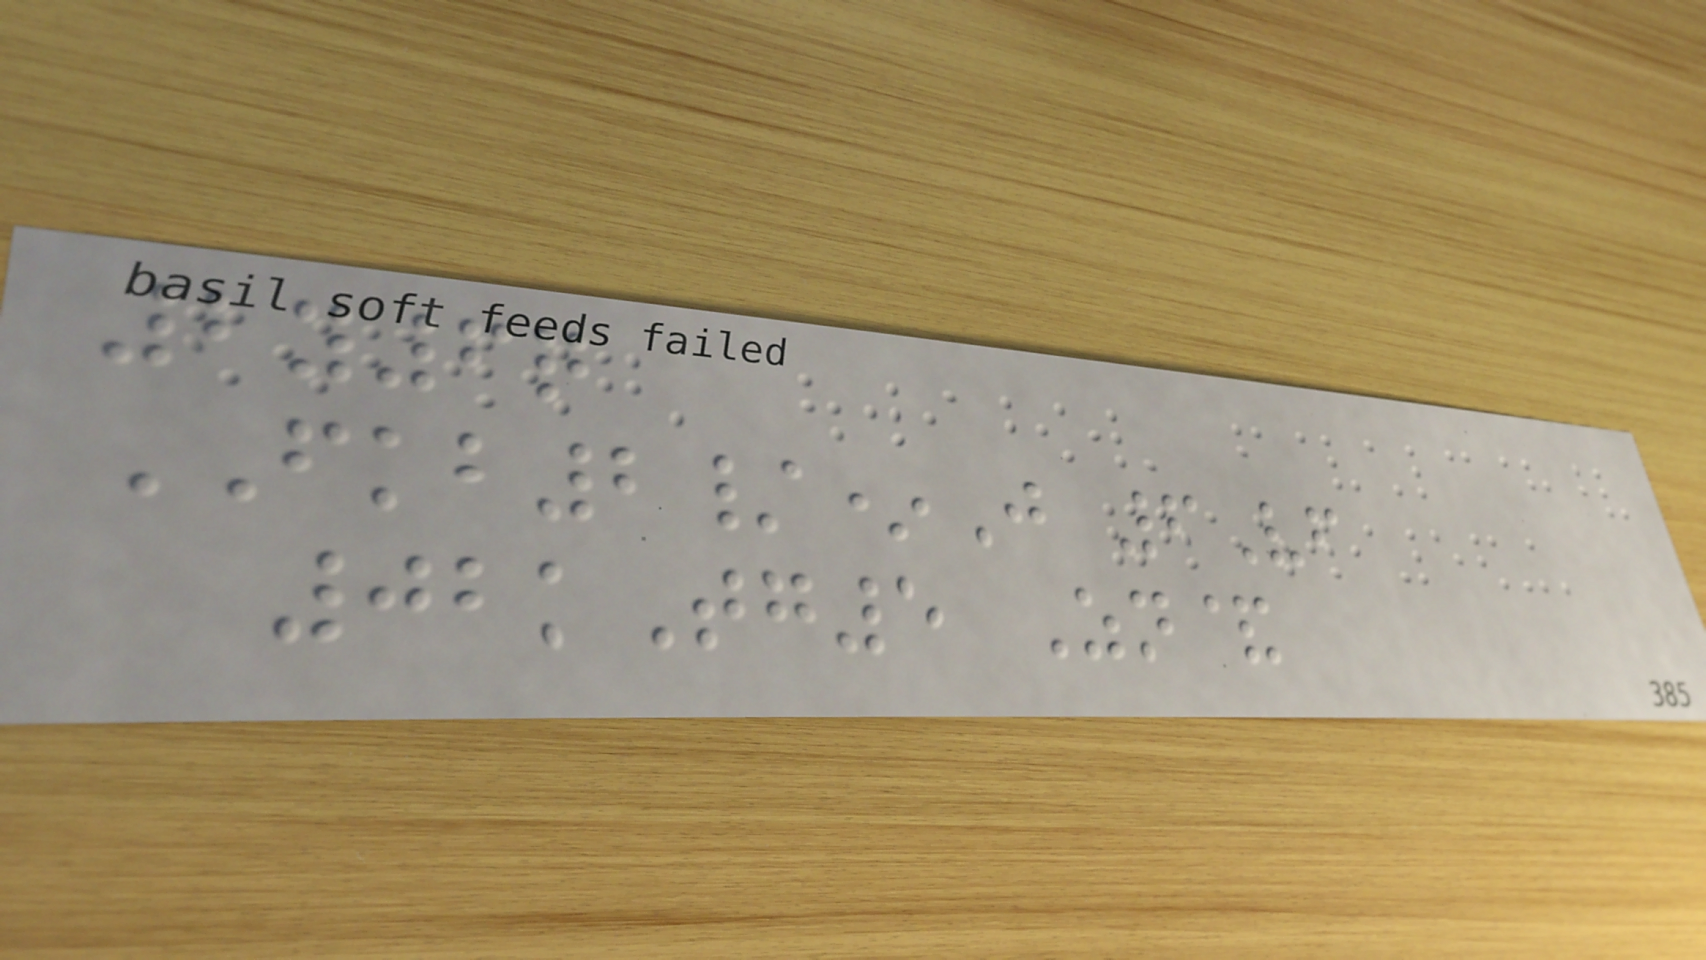2y6q
FKB2/*J 6Vf
02kTg5 Zn&
